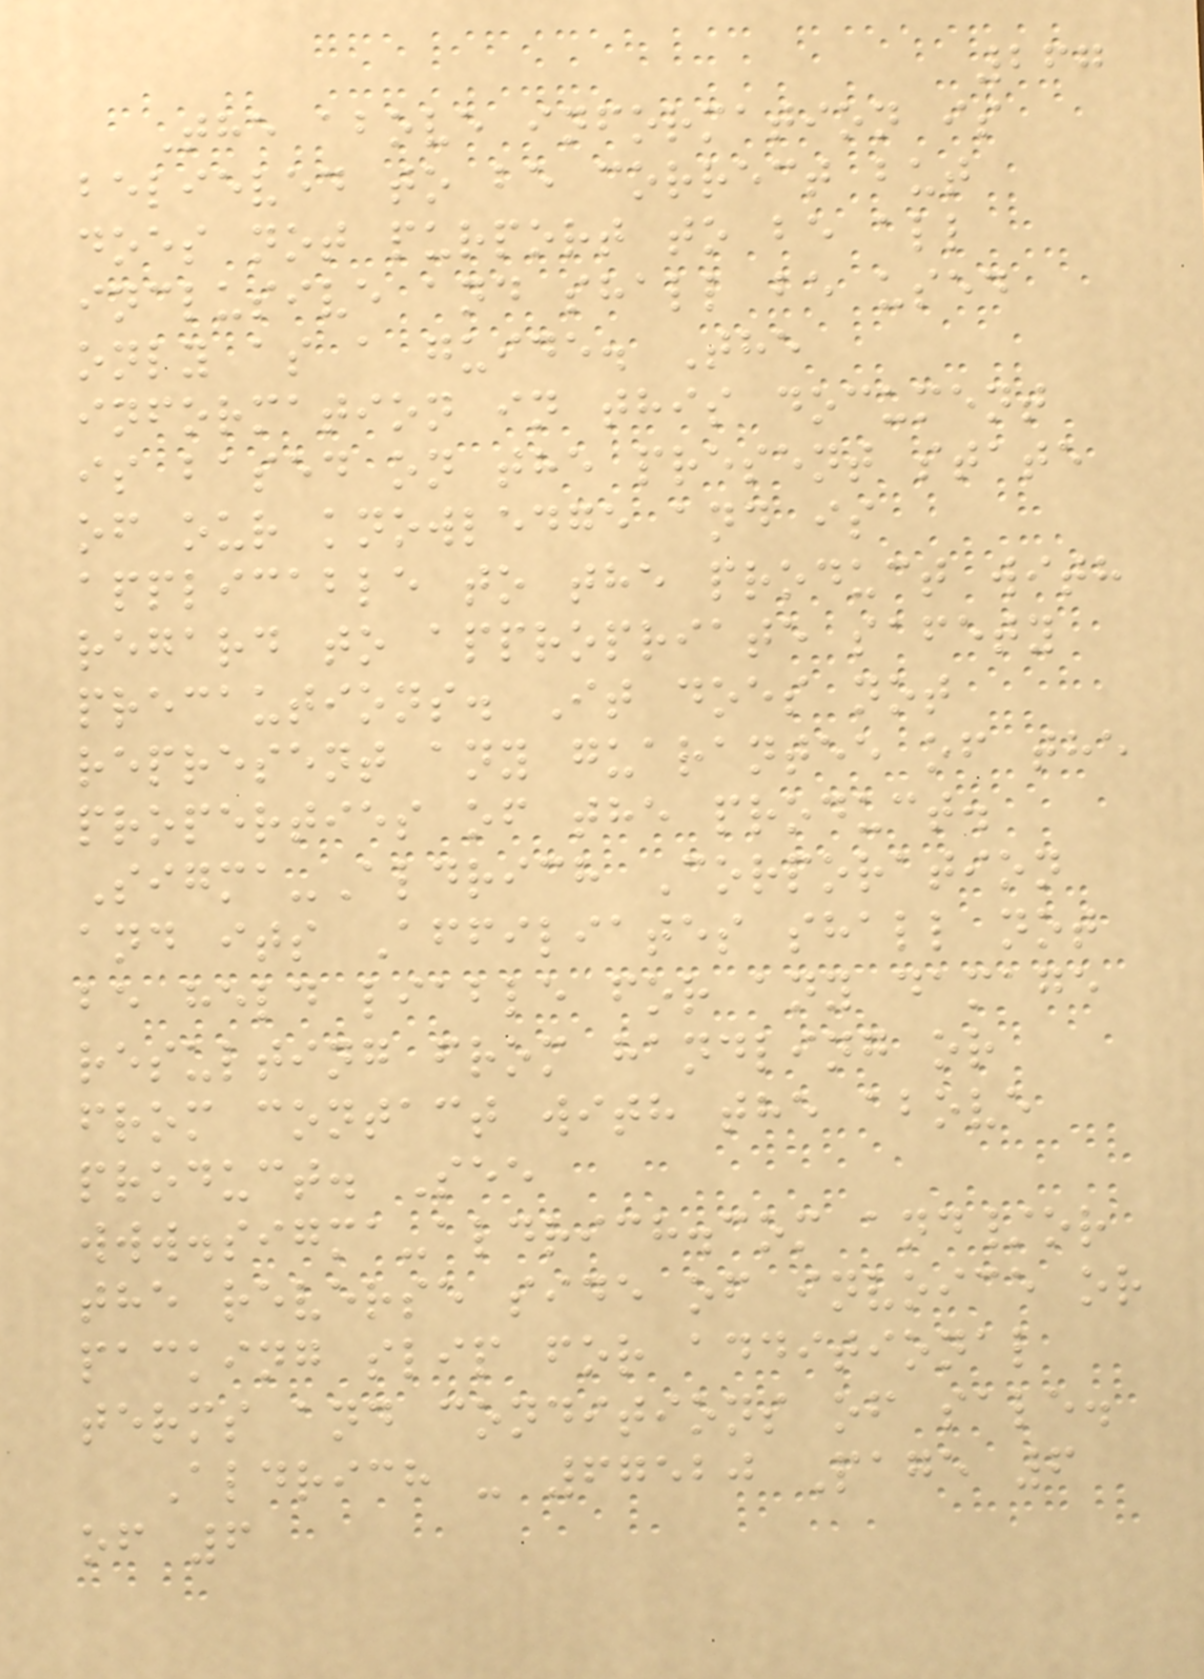267
The above information is
believed to be correct but
does not purport to be all
inclusive and shall be used
only as a guide. The
information in this document
is based on the present state
of our knowledge and is
applicable to the product with
regard to appropriate safety
precautions. It does not
represent any guarantee of the
properties of the product.
Sigma-Aldrich Corporation
and its Affiliates shall not
be held liable for any damage
resulting from handling or
from contact with the above
product. See
www.sigma-aldrich.com and/or
the reverse side of invoice or
packing slip for additional
terms and conditions of sale.
Aldrich - 67520 Page 6
of 6
